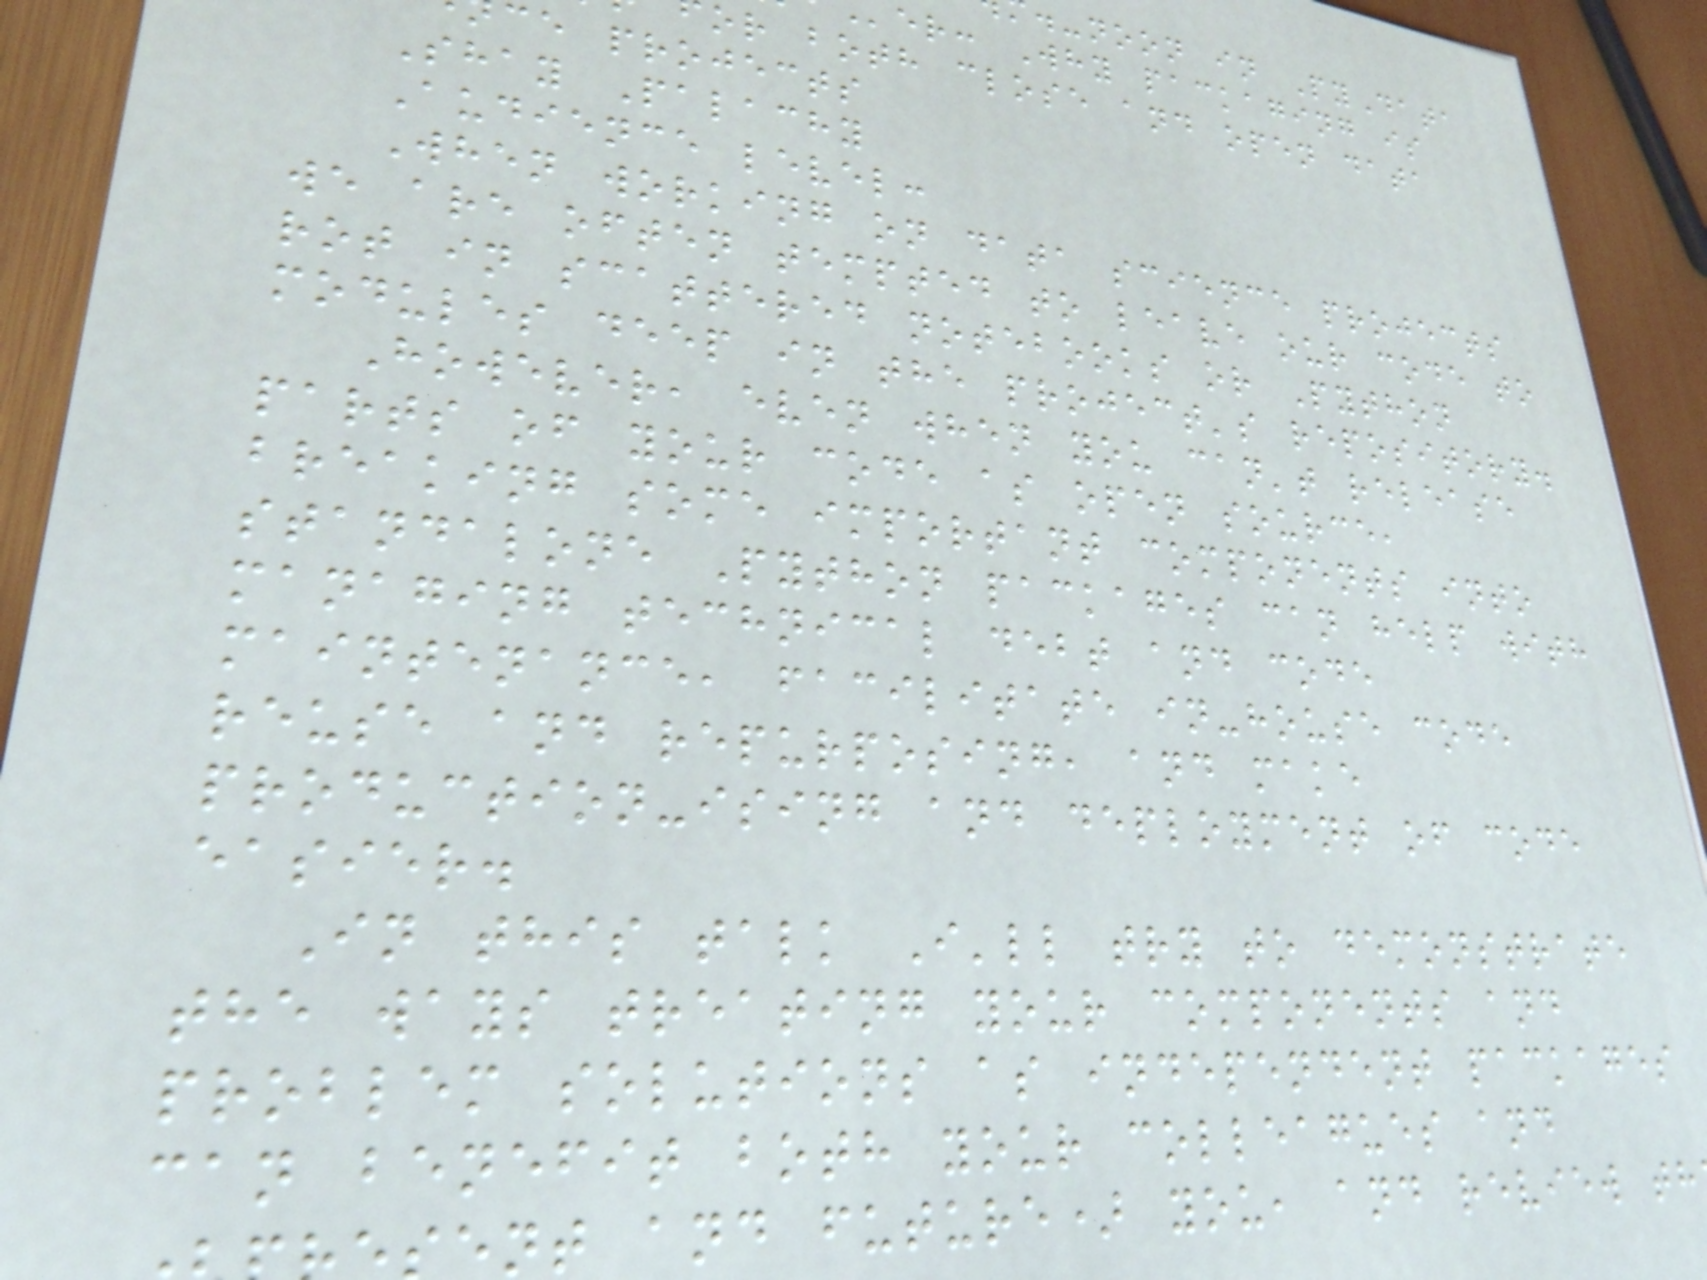.-noon in PyData
er: Why packaging is
or both close and open data
ce projects
Shay Palachy
Audience level:
When working on data science projects
we are often tempted to leave our code to
rot in scattered notebooks or Python
modules deep in the project's repository.
However, even when you can't release
parts of your code as open source,
breaking some important components into
standalone Python packages can help with
managing technical debt and code
maintenance, facilitate in-house code
reuse and repurposing, and make
production-ising and deployment of code
easier.
In this talk I'll try to demonstrate
the ways treating your components and
problem solutions as independent packages
can benefit both your colleagues and
nt and future) you, and review th
